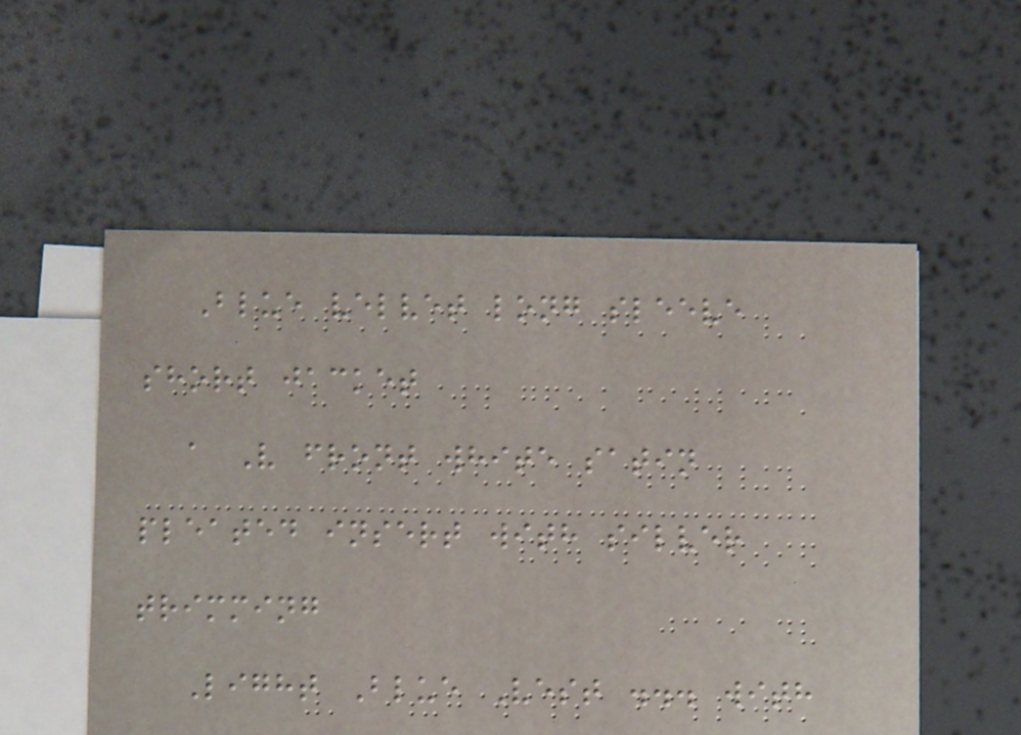Blue velvet long sleeve
short jacket
a V front white satin
pleated insert with silver
trimming
Light Blue Vest ... with
